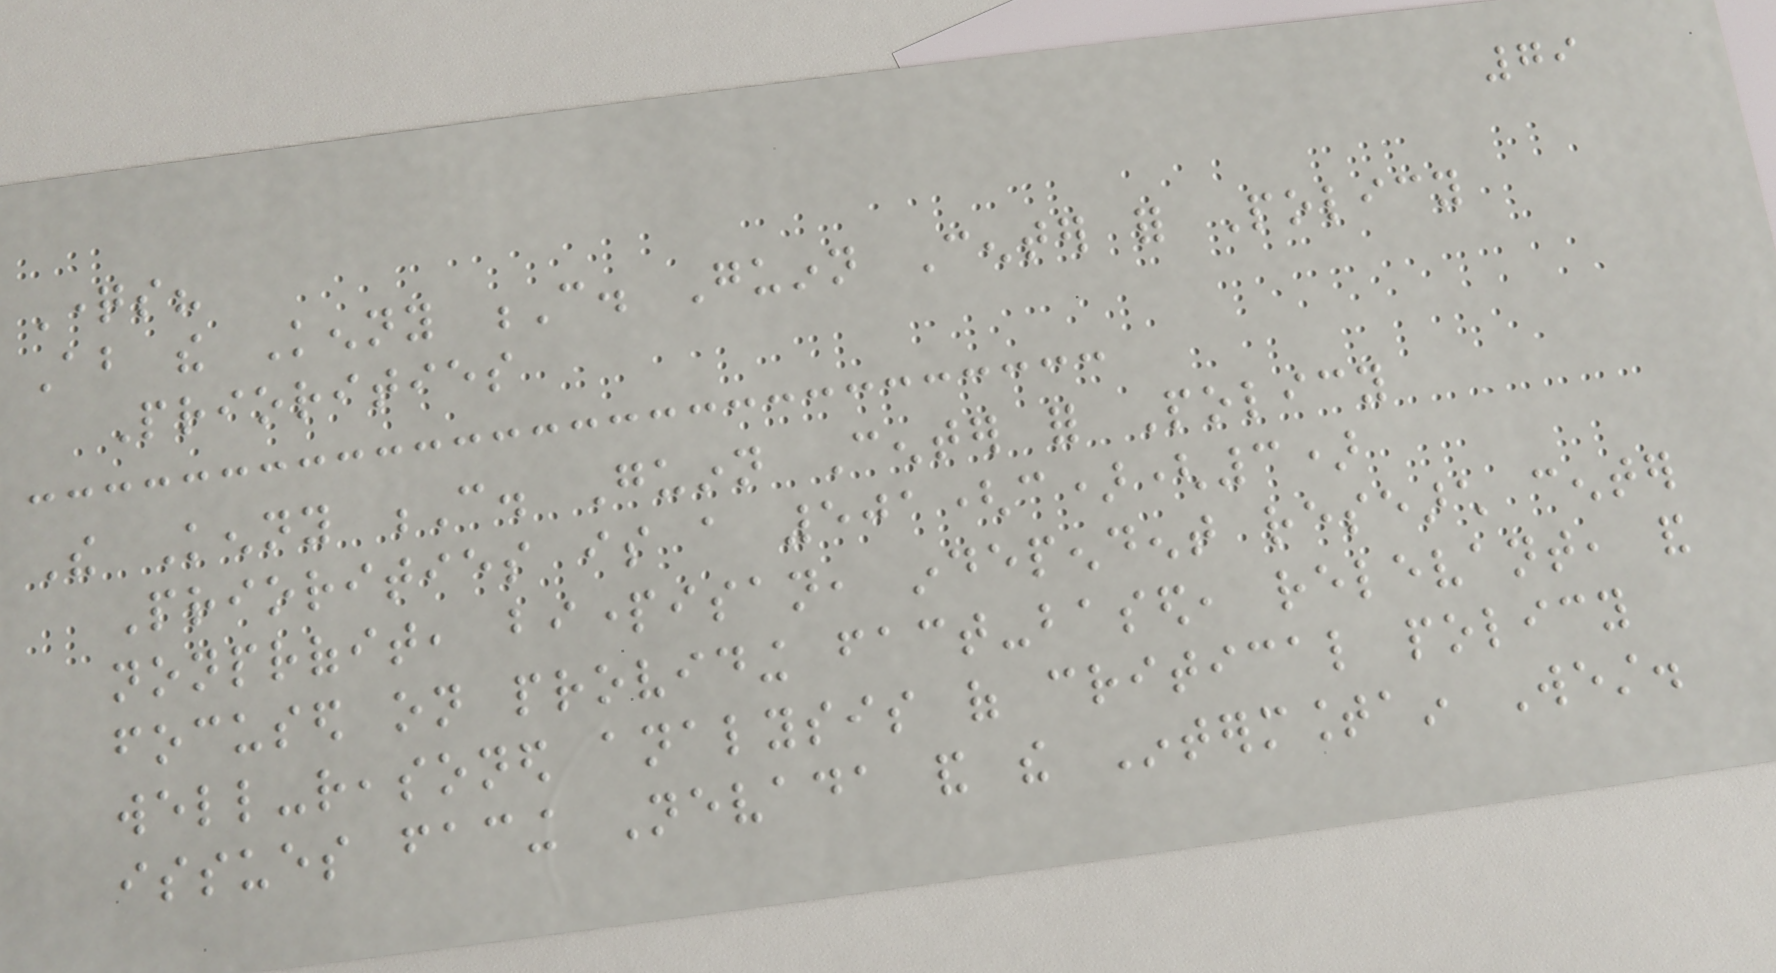79
Questions?
About the Kenny C. Guinn Center for Policy
Priorities
The Kenny C. Guinn Center for Policy
Priorities is a 501(c)(3)
nonprofit, bipartisan, independent research center
focused on providing fact-based, relevant, and
well-reasoned analysis of critical policy
issues facing Nevada and the Intermountain West.
